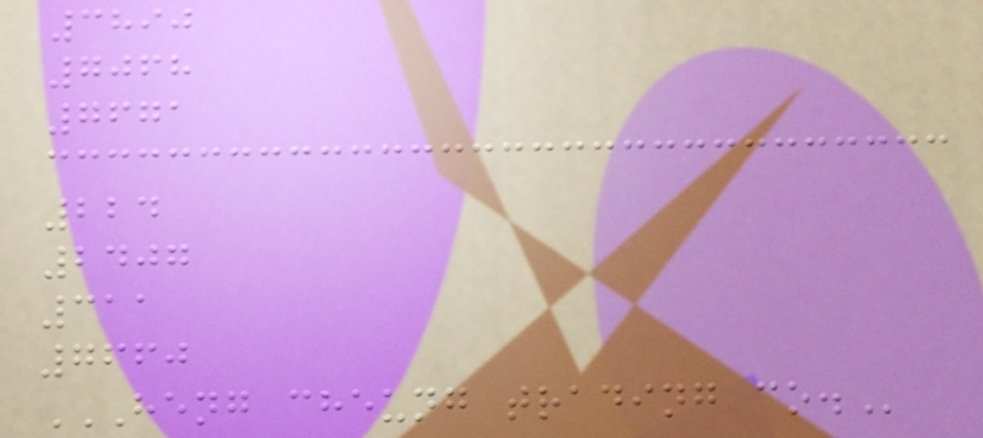3890
7068
7671
224
2407
311
7660
HENG CHEUNG TRADING CO.
